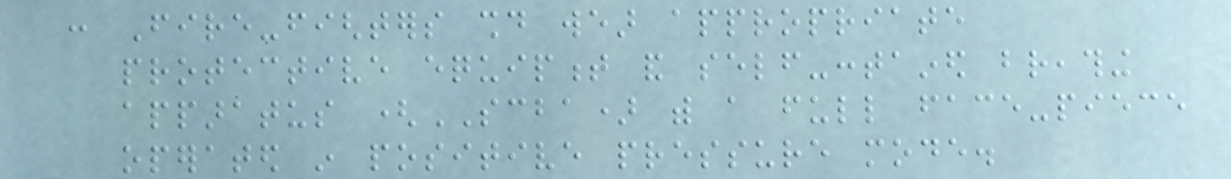: Fire-fighters should wear appropriate
protective equipment and self-contained breathing
apparatus (SCBA) with a full face-piece
operated in positive pressure mode.
